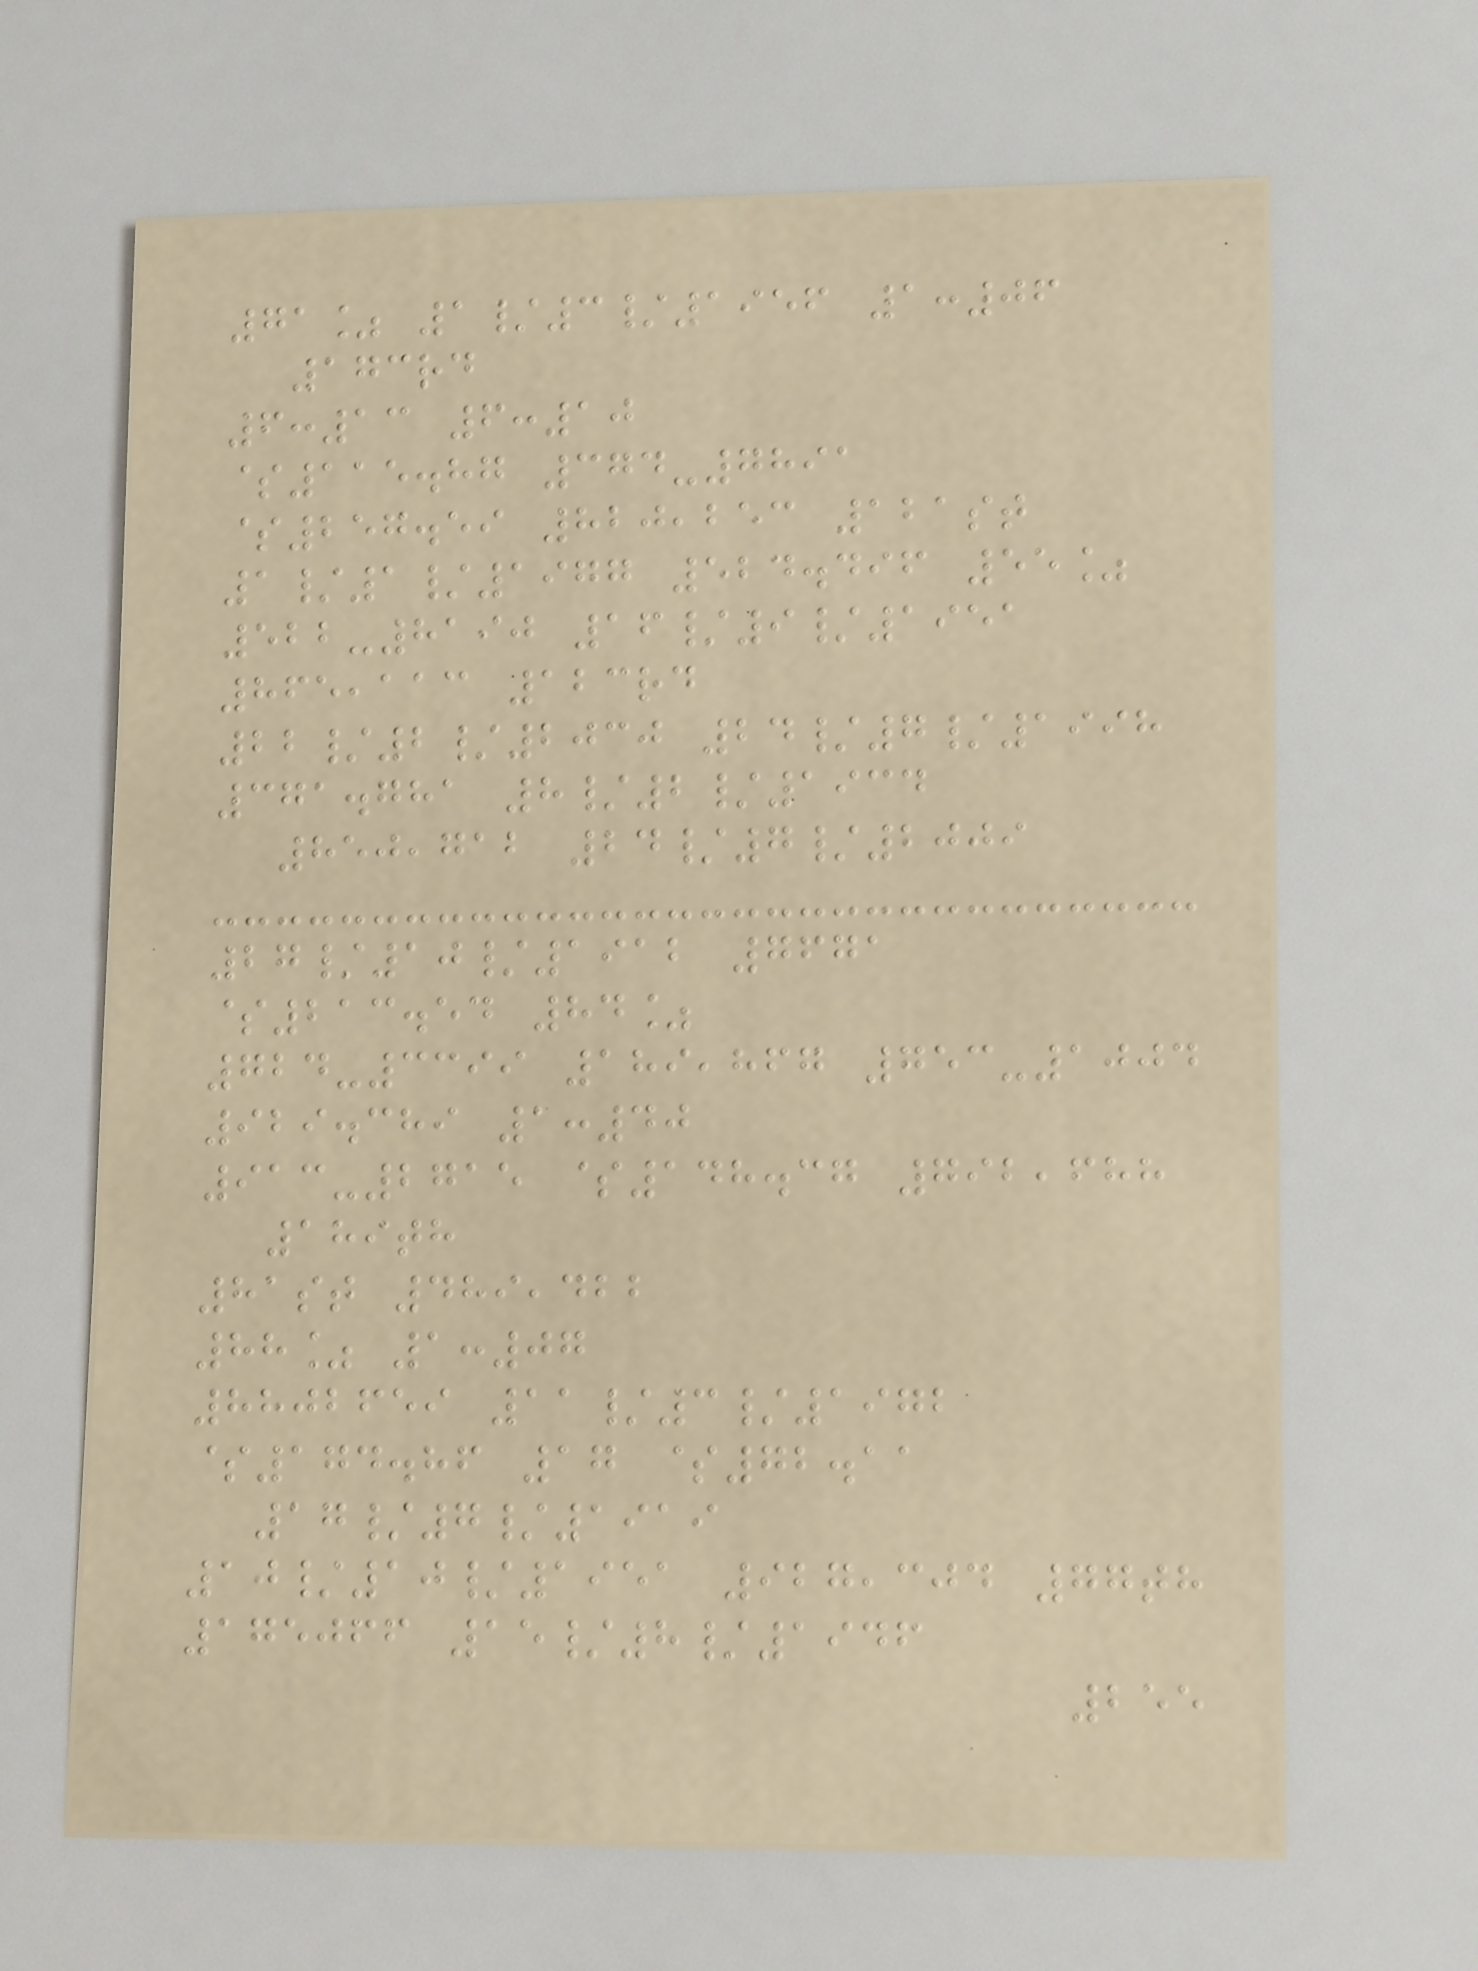71% 1/3/1956 1:06
173rd
6:13 6:10
$115.87 374-7891
$257.59 820,253 121st
1/1/1977 524.496 55%
522-8190 16/9/1951
865,113 123rd
22/2/2030 24/7/1998
371.781 8/2/1934
850,712 24/7/2009
27/10/1912 7671
$213.54 84%
724-3399 189,867 753-1004
929.389 1:40
913-2715 $148.37 792,688
189th
81st 489,422
88% 1:07
8802659 11/3/1972
$174.86 17 $72.11
17/7/1919
10/10/1951 927,304 77th
175066 15/8/1946
255
